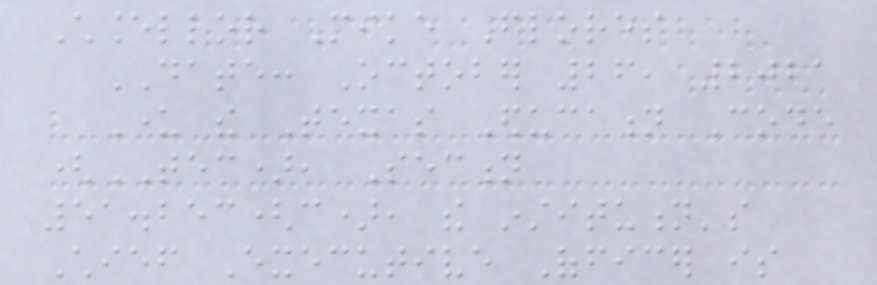Chancellor Mike Flores
DATE: October 26, 2021
Under the Texas Education Code
(TEC), Section
51.253(c), the institution's
Chief Executive Officer is
